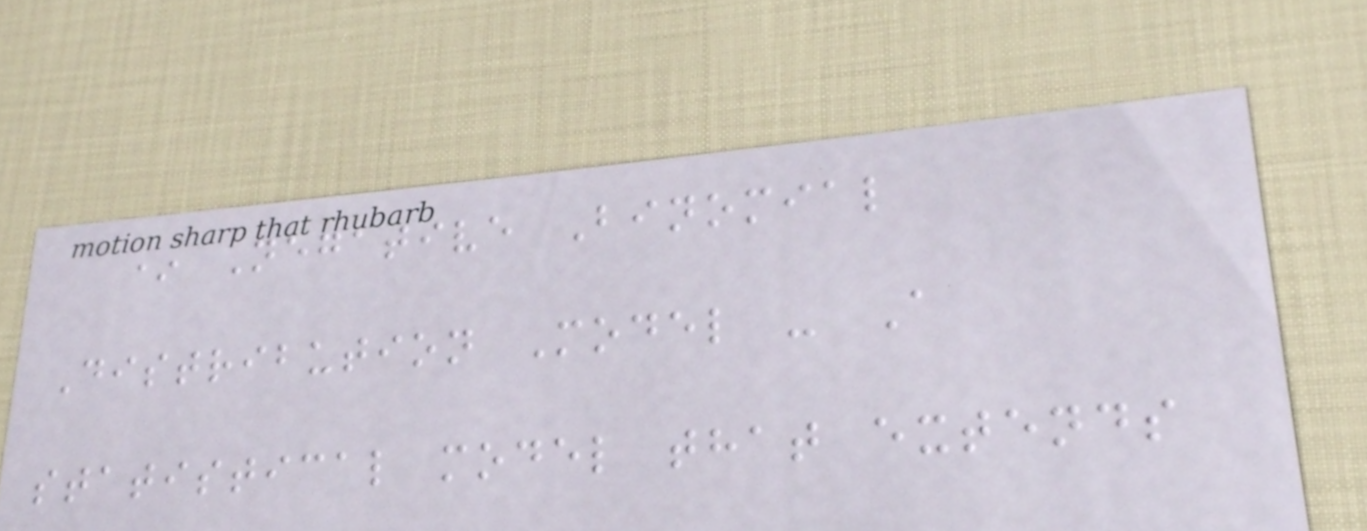* Negative Binomial
Distribution Model - A
statistical model that extends
